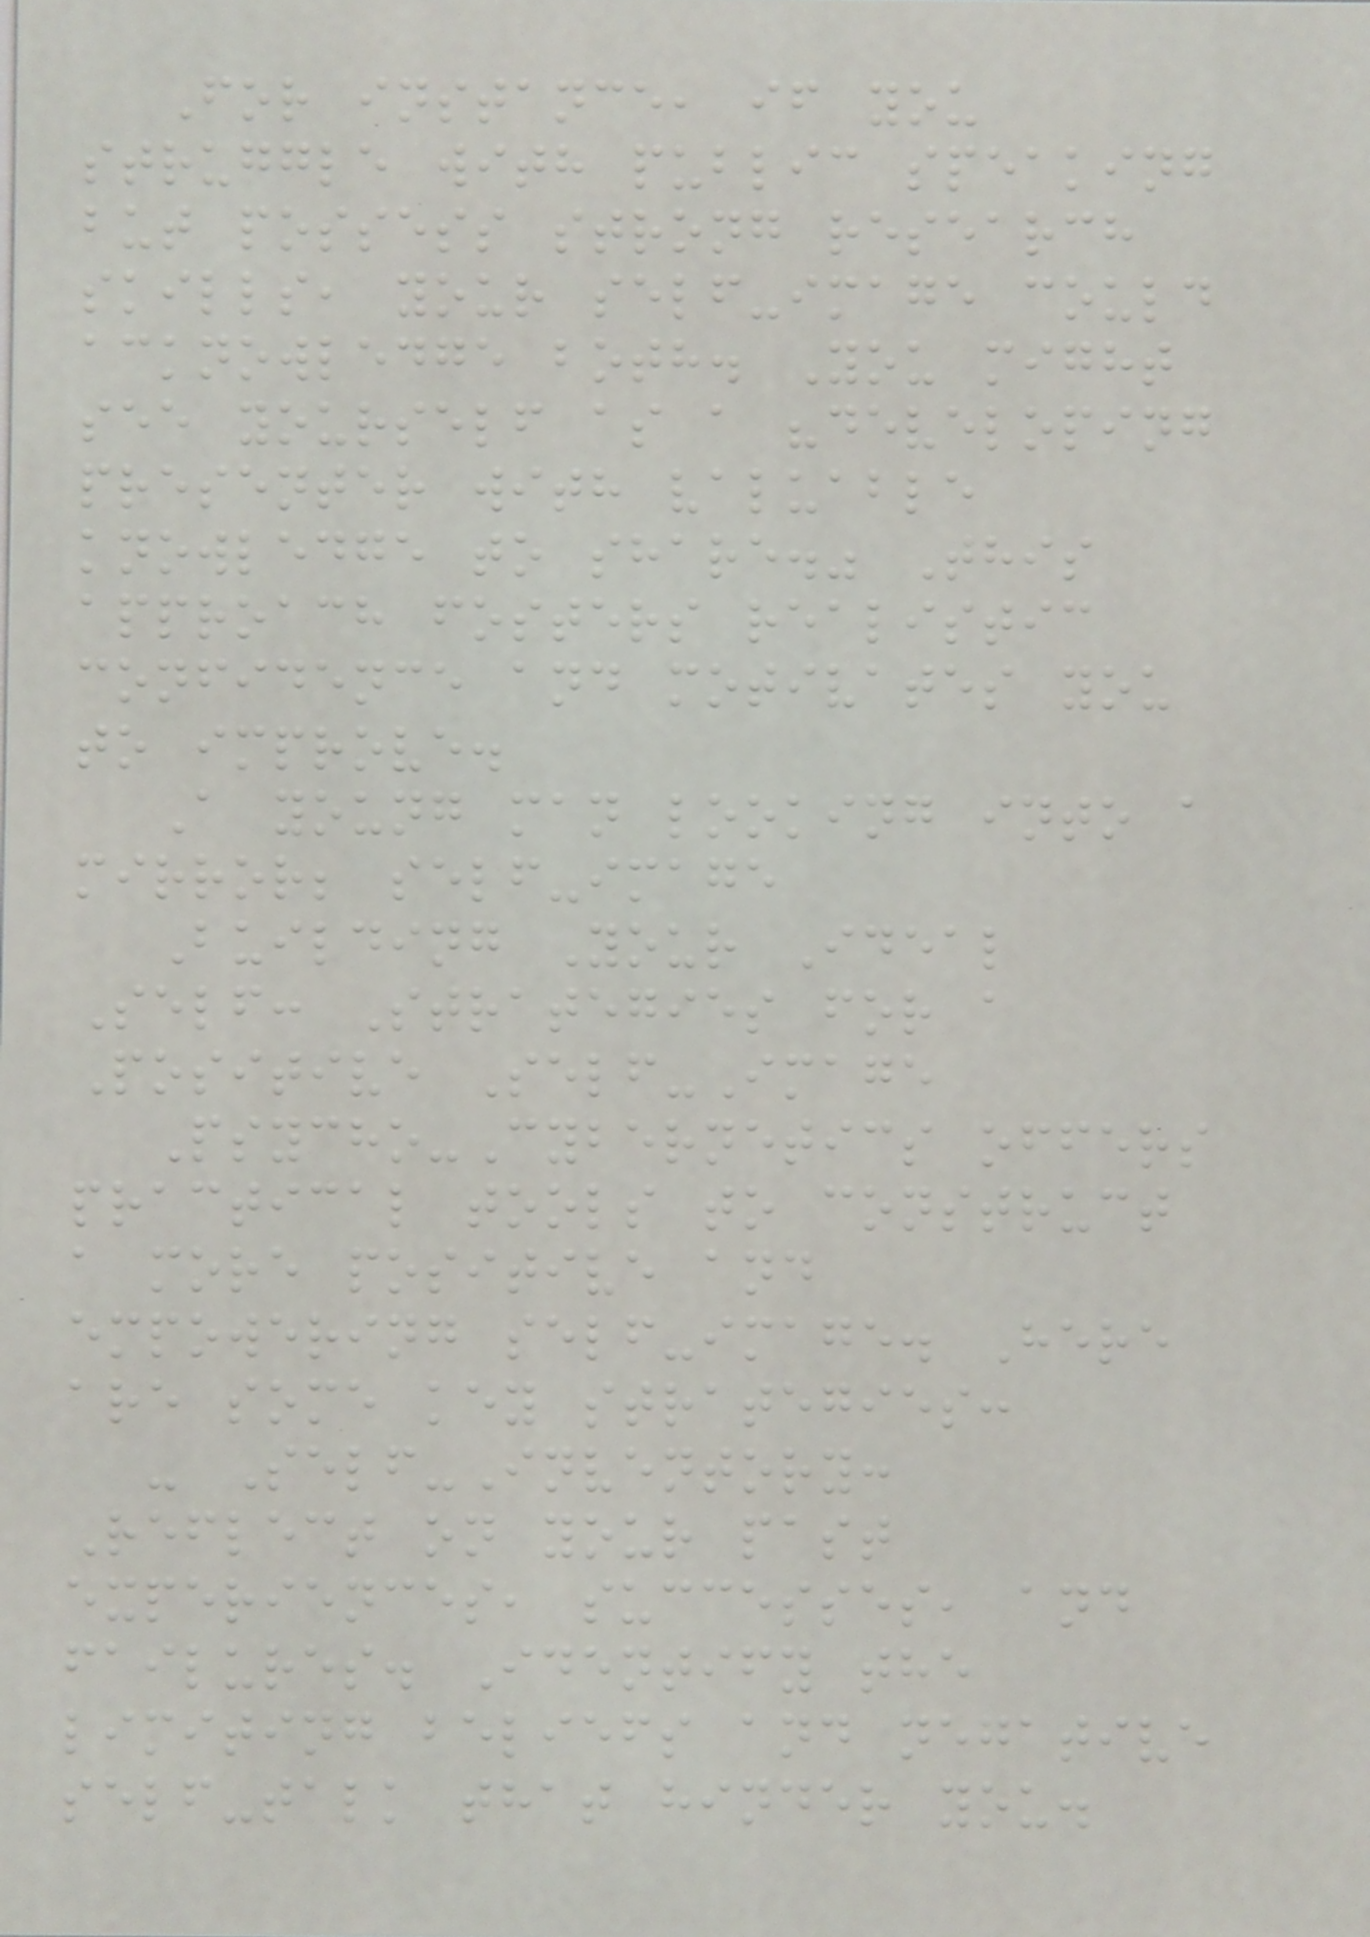For instance, if you
struggle with public speaking
but possess strong research
skills, your self-image could
acknowledge both. You might
see yourself as a "developing
presenter with valuable
knowledge to share." This
approach fosters realistic
confidence and motivates you
to improve.
A young man looking into a
mirror; self-image
Building Your Ideal
Self: Strategies for a
Positive Self-Image
Psycho-Cybernetics offers
practical tools to construct
a more positive and
empowering self-image. Here
are some key strategies:
- Self-Inventory:
Reflect on your past
experiences, successes, and
failures. Identify the
limiting beliefs and negative
self-talk that hinder you.
